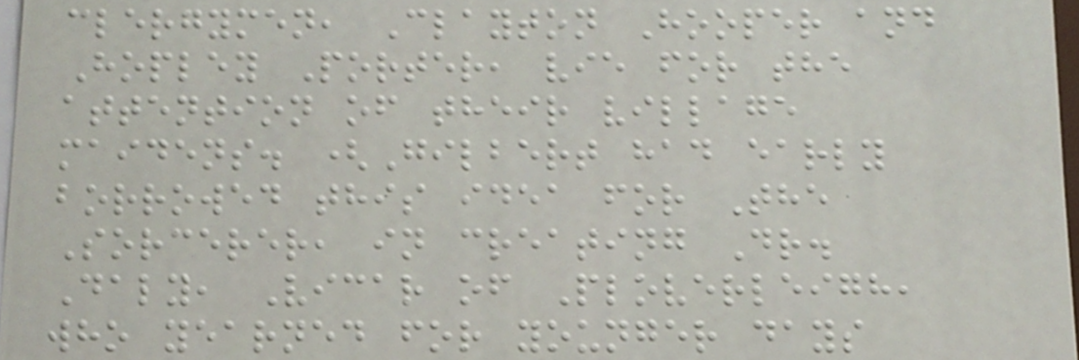clergymen, Clayton Hooper and
Hopley Porter, vie for the
attention of their village
maidens. (Gilbert had early
borrowed this idea for The
Sorcerer, in creating Dr.
Daly, Vicar of Ploverleigh,
who yearned for younger days
